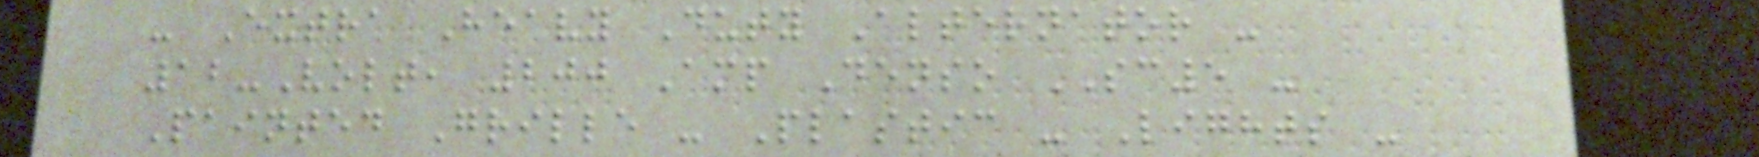- Extra Heavy Duty Alternator -
12-Volt, 200 Amp Denso SC5 -
Painted Grille - Plastic - Lights -
